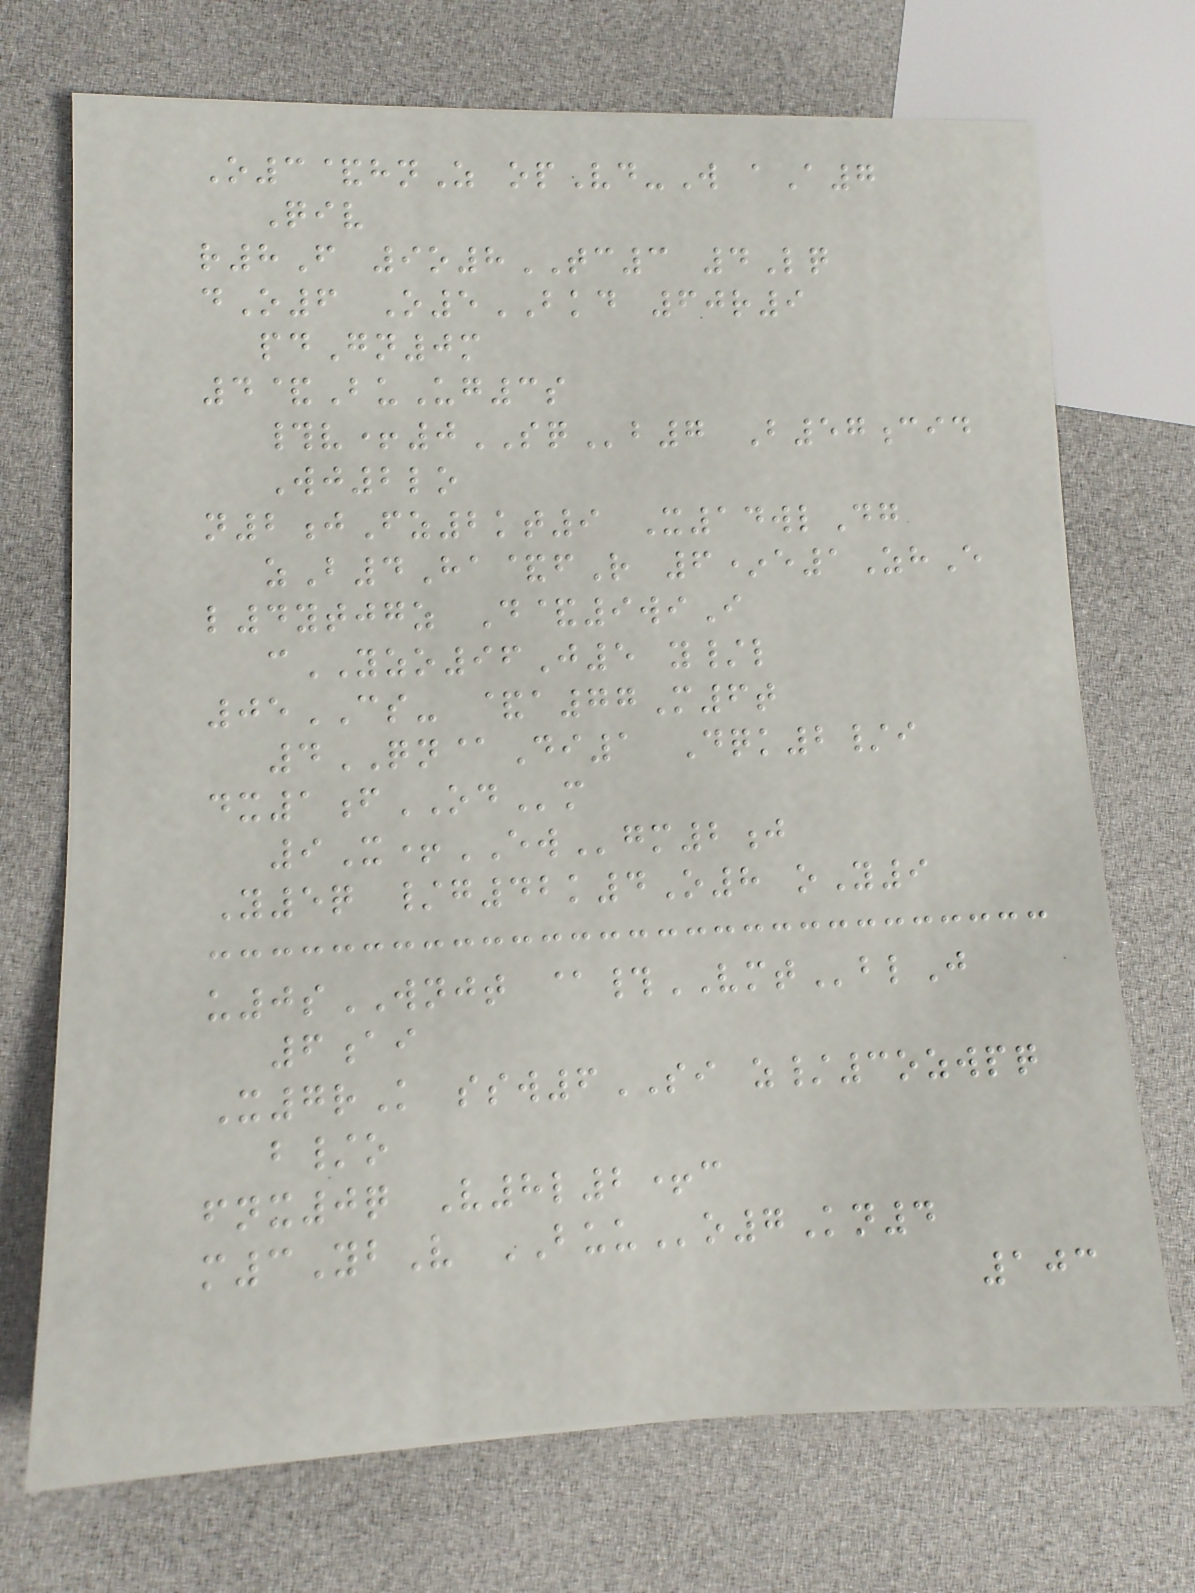O3&hnZ opVd-W aA7
Qiv
r8F 9o8TC3 4Lq
dO6 O5BKD 60r9
pdGn0m
4&BuUg3s
#v+0SQb7 B57cid
Wj2lo
n2jFz2kt9 X14wlDg
zB4Ha&fR 6*e1ZhE
l4ytjgz D&9wiI
cYZO96J5 y/l
05CS- &a77M6t
4QN@Di1 Dqk2/i
dx1fODm
9X+EWgm2j
Y5q /g42k4O8 oY9
u0sWNJT @#VMTblJ
6ai
X7rK ssw6SI z/3ozwpq
b/o
fnx0q V8l2+c
m3YbV BUUo7Kn4
103
